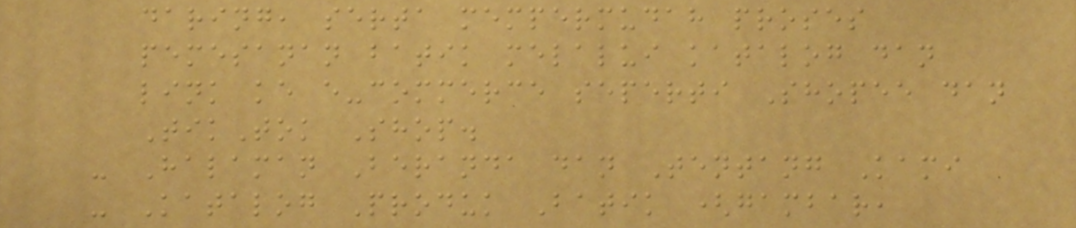daring, serta mempermudah proses
pemesanan batik melalui katalog dan
link ke e-commerce seperti Shopee dan
TikTok Shop.
- Halaman Beranda dan Tentang Kami
- Katalog Produk Batik (gambar,
